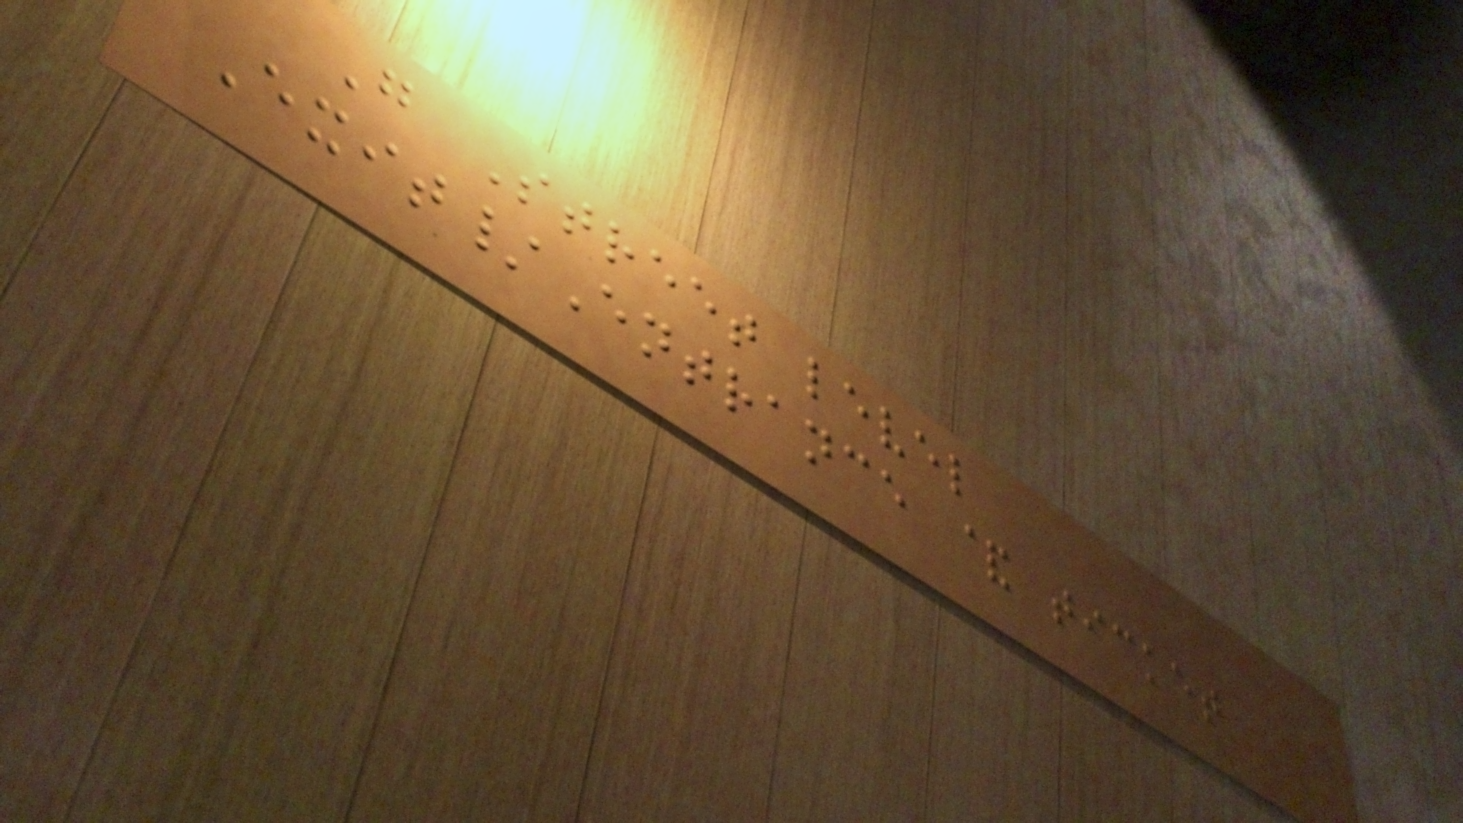G Street level
Exit/Entrance & ticket
